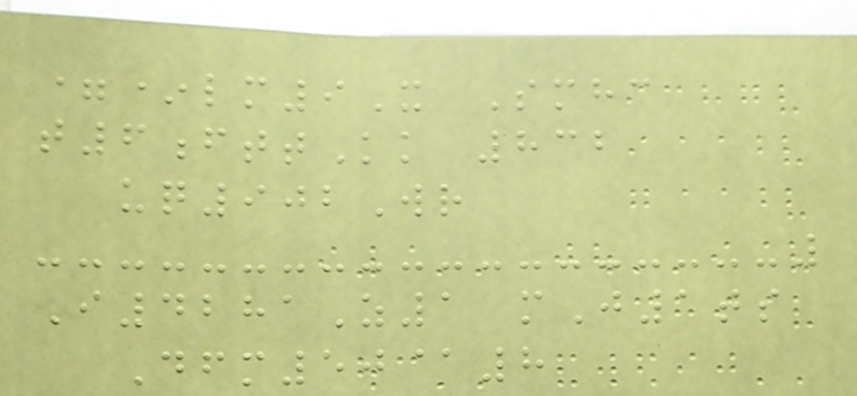=*lm9X Smhc
t6fttKk 832
uq902Wr
I4281Z1 mJ1ts
Dfm50@8
